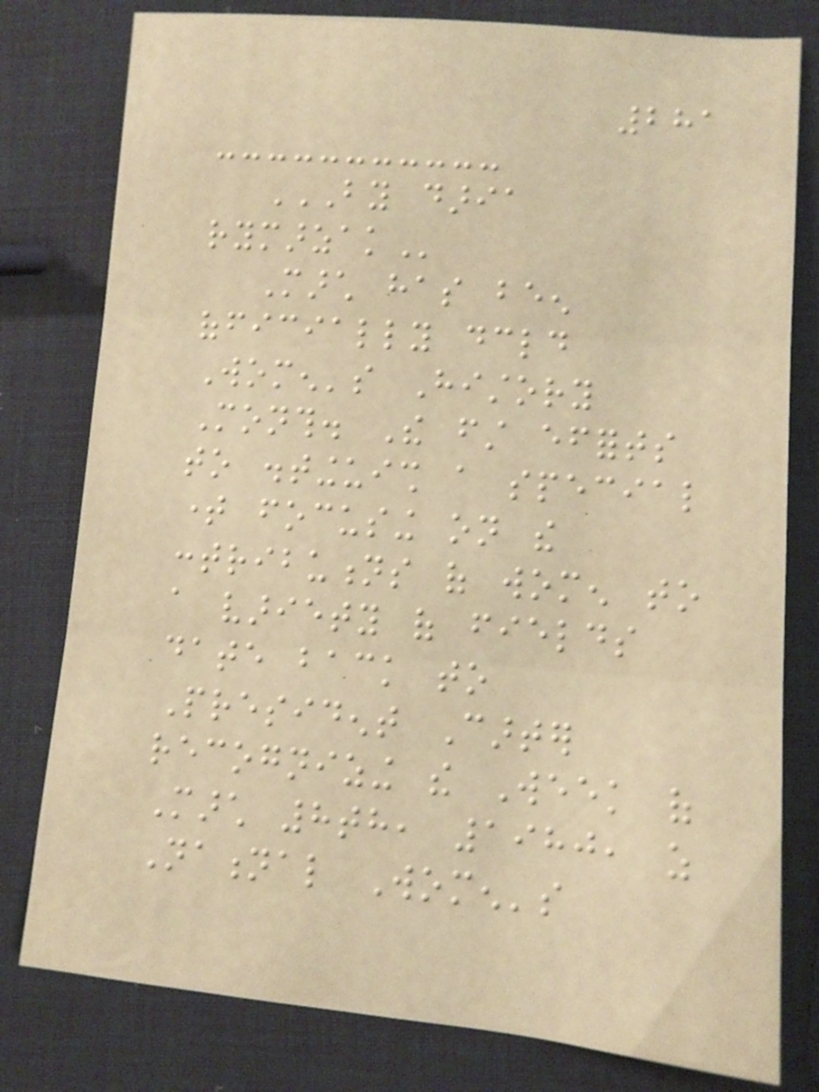281
BY DARIA
RYMARZAK
March has been
officially declared
Women's History
Month. The first efforts
to distinguish a special
time focusing on the
contributions of women to
a variety of fields
date back to
President Carter
recognizing the Week of
March 8th, 1980, as
National Women's
